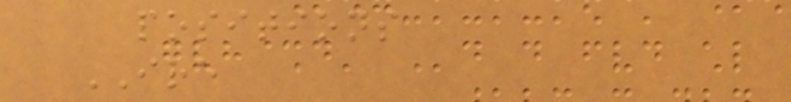positions
IRE
